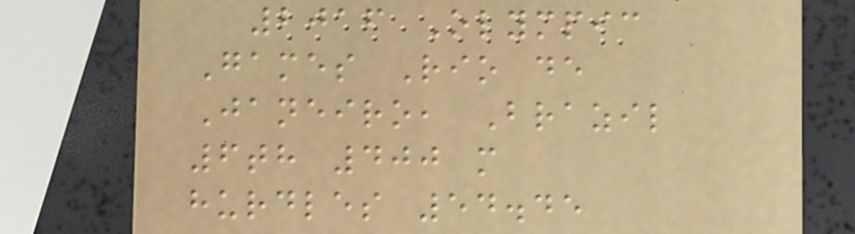2016 Olympic
Games Rio de
Janeiro, Brazil
6th 400 m
hurdles 54.45
